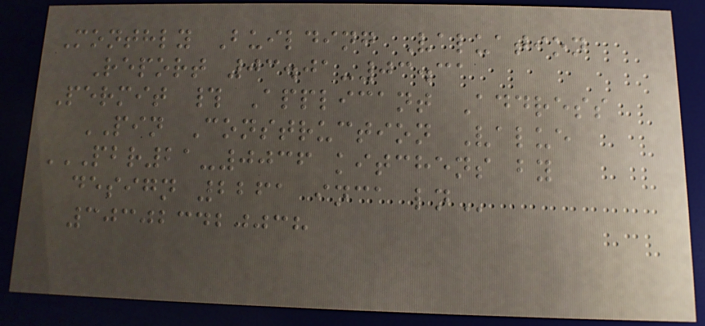Monthly Building Valuation
Report 03.01-03.31
Permit # Applicant Address
PIN Construction Value
PBR21-0036 KITCHENS BY
DESIGN 2261 INCA LN
303023420038
